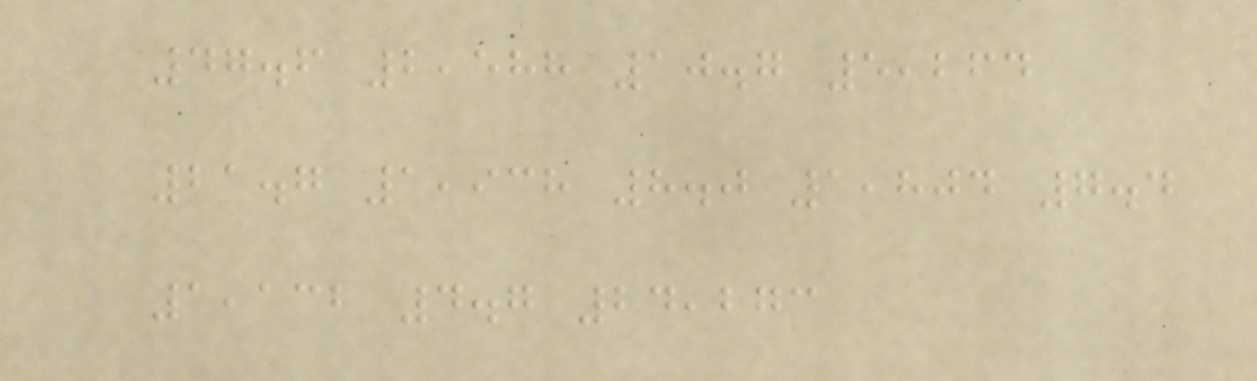47.6 2,588 10.7 5,264
21.7 1,938 8.0 1,804 7.4
1,132 4.7 24,273
